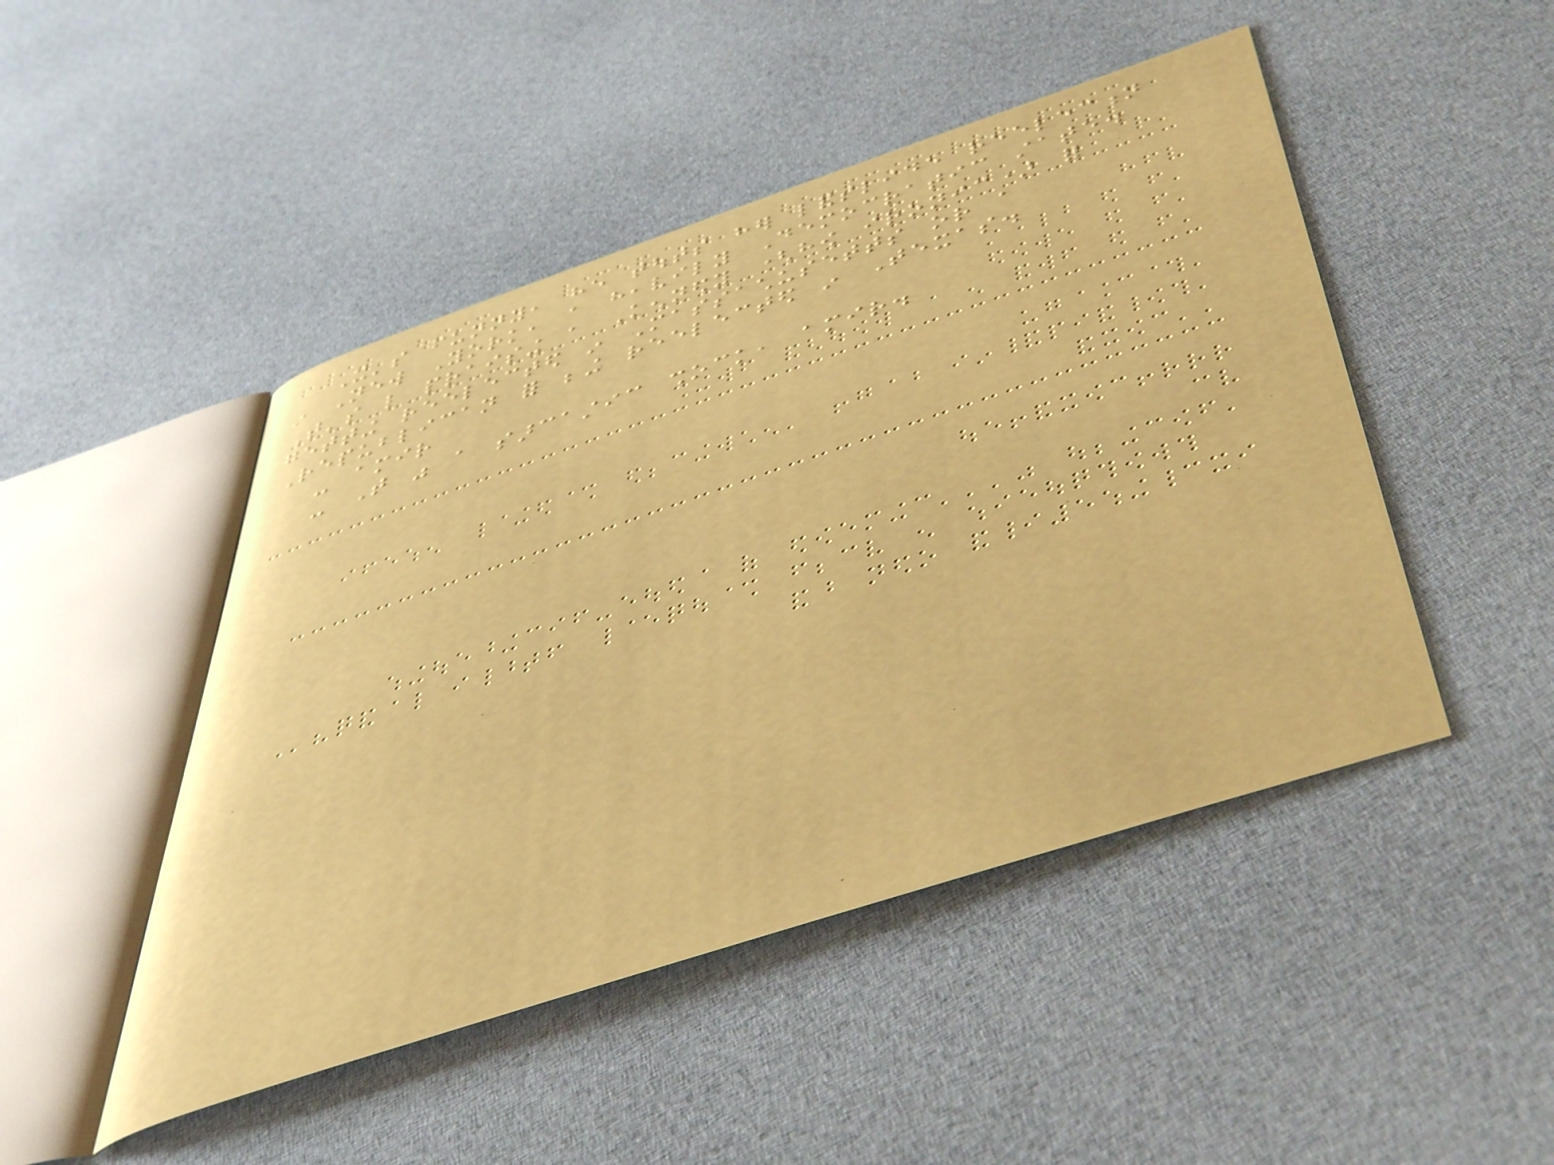It's funny, he touts her landslide reelection
in New York, a heavily Democratic state.
That's like praising a Kennedy (how ironic) for
getting reelected in Massachusetts or a
Republican for being reelected in Texas.
- amir
- That was a sarcastic shock, amir.
